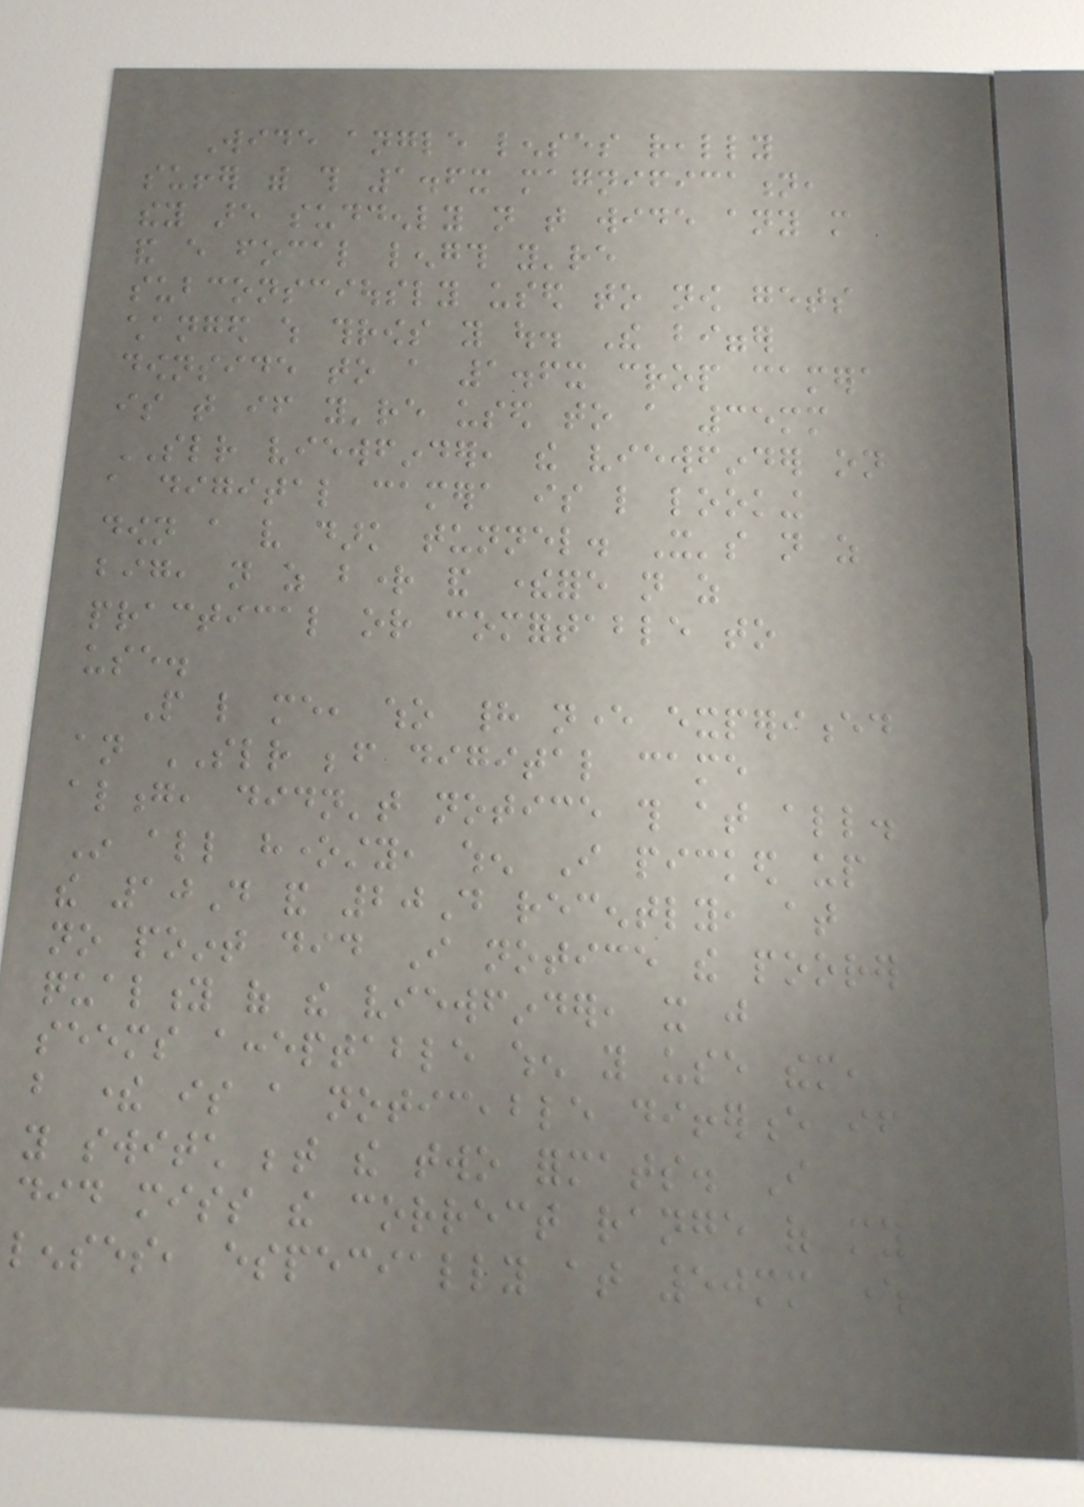Wide angle lenses really
suffer with this 1.6x magnification,
they are suddenly not that wide any more
and every focal length you're
subconsciously used to now gets
changed which throws you out. The bigger
downside to a 1.6x crop camera
is that if you're used to a 35mm
SLR viewfinder, the viewfinder on
a digital camera is like looking
down a very dark tunnel. It's not as
big, not as bright and therefore not as
practical or comfortable to
use.
People like me, who had never experienced
an SLR before digital came
along, didn't notice this at all.
In all honesty, when I picked up
the 10D and 20D recently, at
no point did I notice the poorer
quality of the viewfinder, it just
seems acceptable when you use them,
but there is a noticeable difference if
you switch between the two formats. I
did miss the correct range of my
lenses, especially at 50mm where
